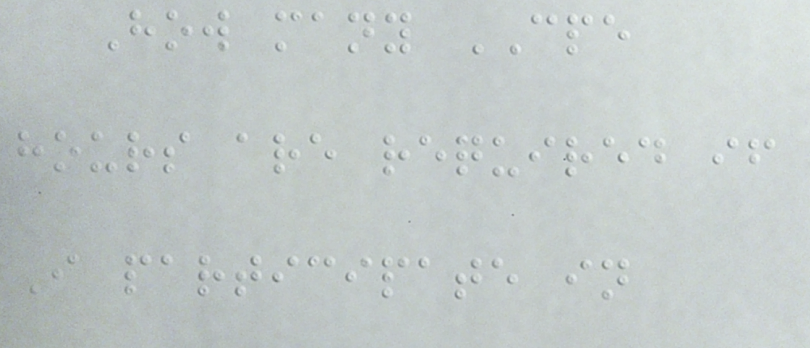How many CPE
hours are required if
I participate in
